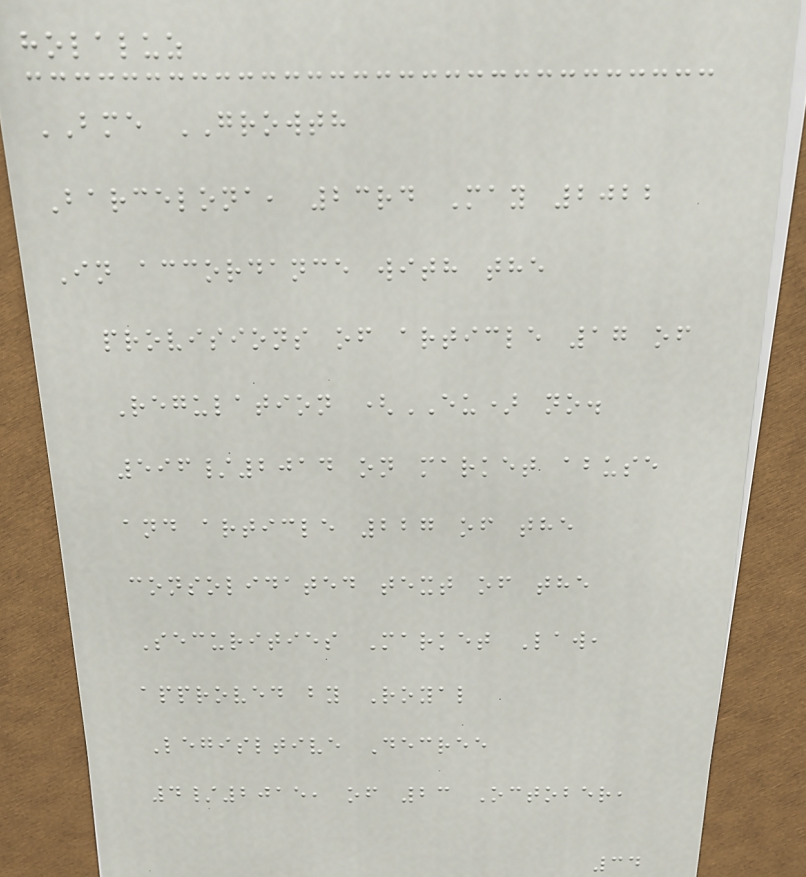holaluz
BME GROWTH
Barcelona, 23rd May 2022
In accordance with the
provisions of article 17 of
Regulation (EU) no.
596/2014 on market abuse
and article 227 of the
consolidated text of the
Securities Market Law,
approved by Royal
Legisltive Decree
4/2015, of 23 October,
34
